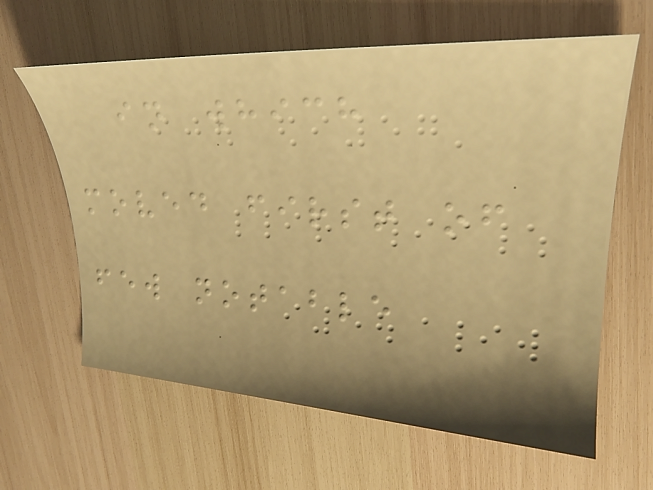in which
moved first of
few notable
